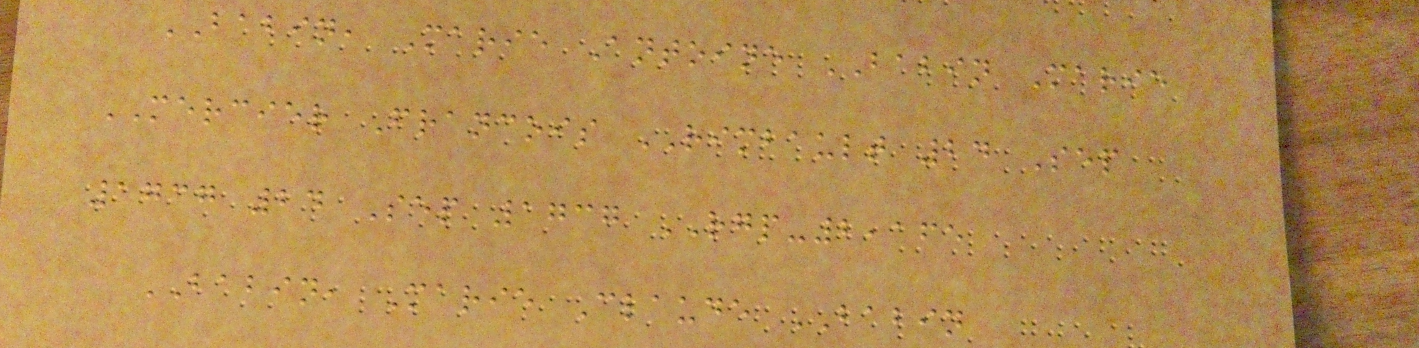BABIN, Marie Antoine BABIN Marie
MERCIER Francois RIMBAULT 24 Sep
1737 24 Sep 1737 RGP-2,165
BABIN, Marie Claude BABIN
